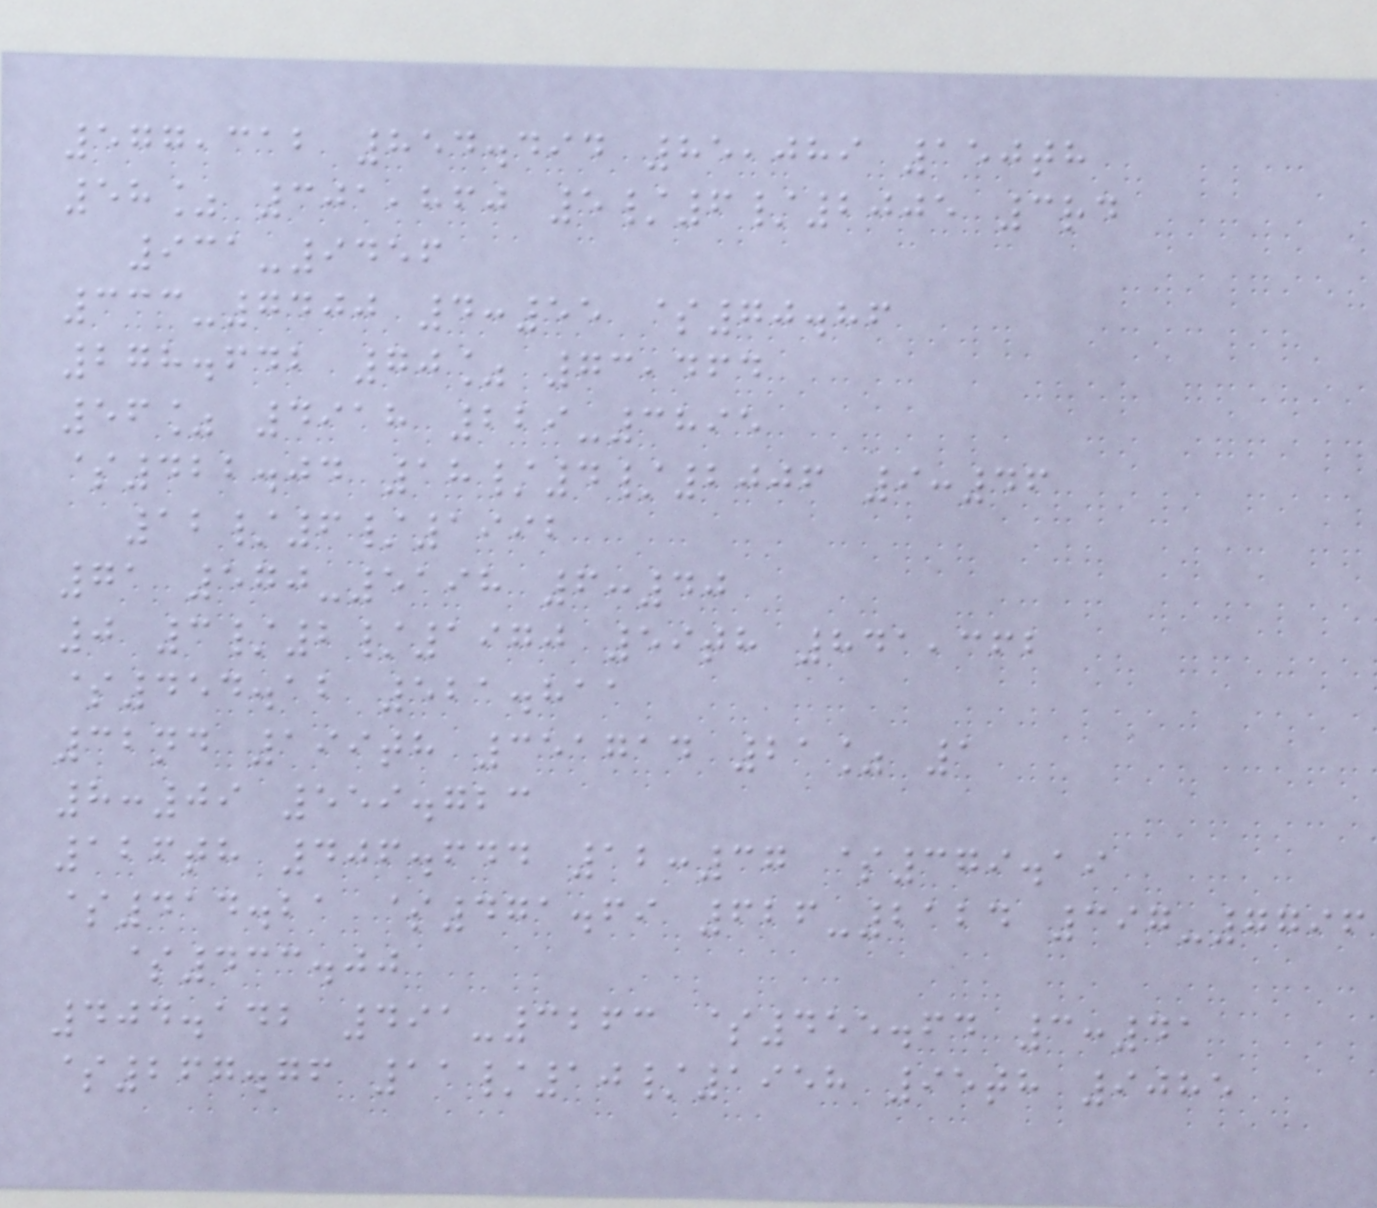577,312 854.494 85,089 150th
58% 301,860 5/6/2005 3rd
931-9456
333-7400 4:55 $70.86
278.642 70% 73,464
56% 4918 229-3895
$422.04 18/4/2006 9:46
12/6/1992
71 570-5198 6:40
0 3/2/1970 59th 841,362
$454.12 521.811
32nd 199th 351714 21% 1
8:09 559.723
126th 406.644 12:37 $379.19
$414.21 $471.69 626-2124 397-7796
$433.00
404.142 491-3263 $455.64 3:41
$267.76 11/10/1958 95th 9085
